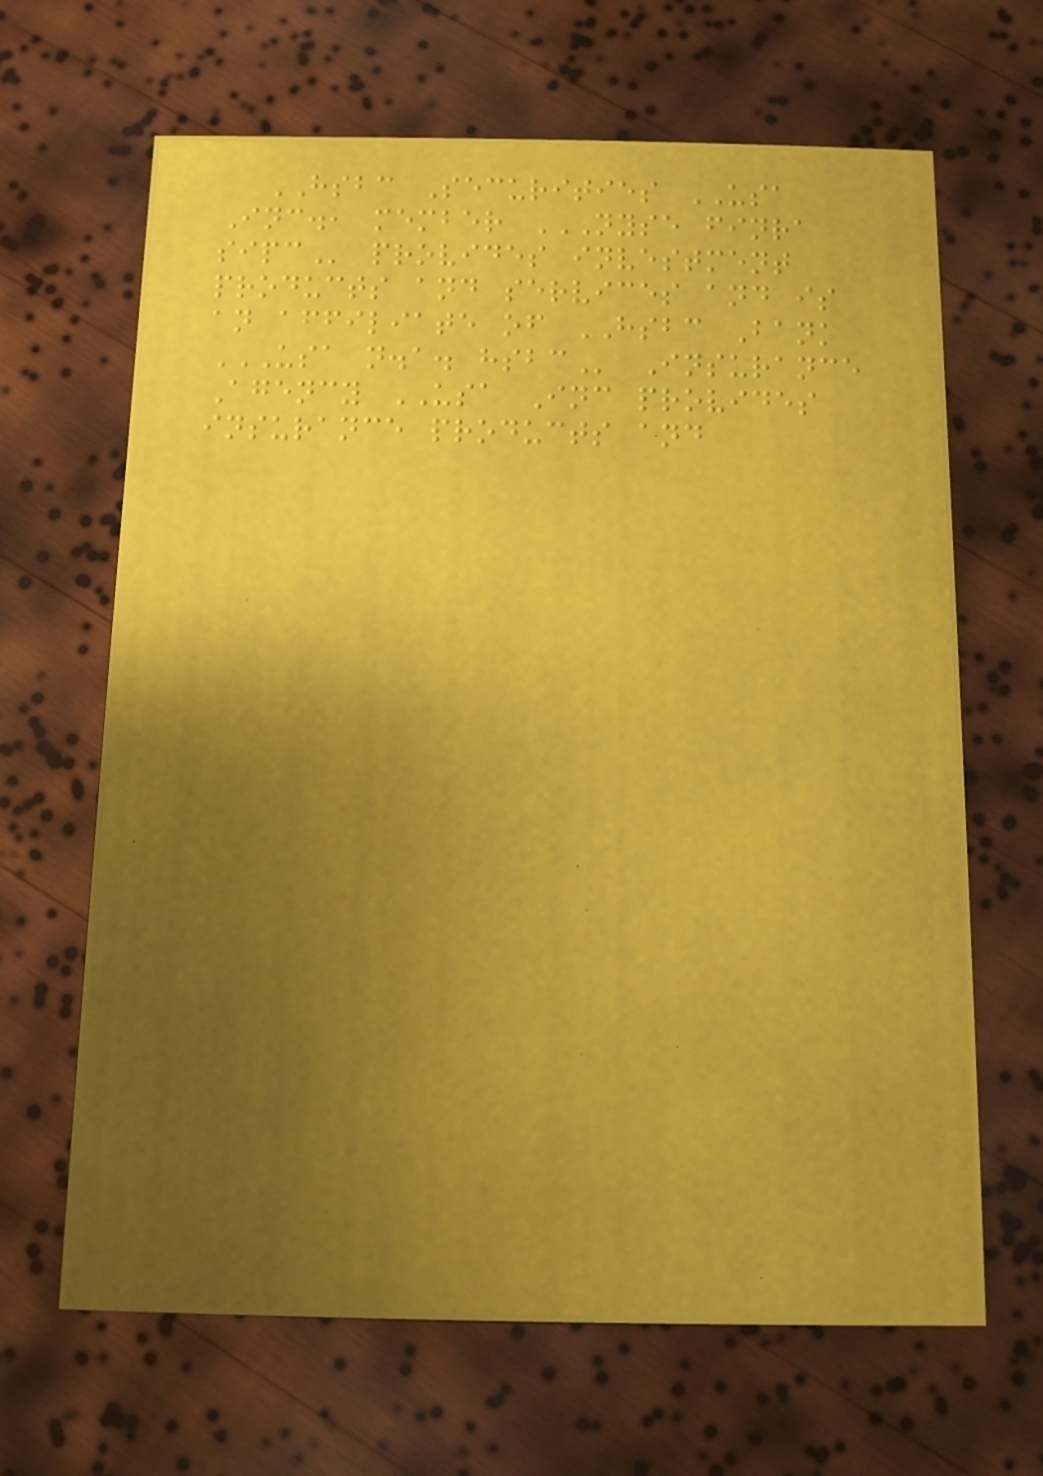HSBC Securities USA
Inc., member NYSE FINRA
SIPC provides investment
products and services and is
an affiliate of HSBC Bank
USA N.A. HSBC Insurance
Agency USA Inc provides
insurance products and
